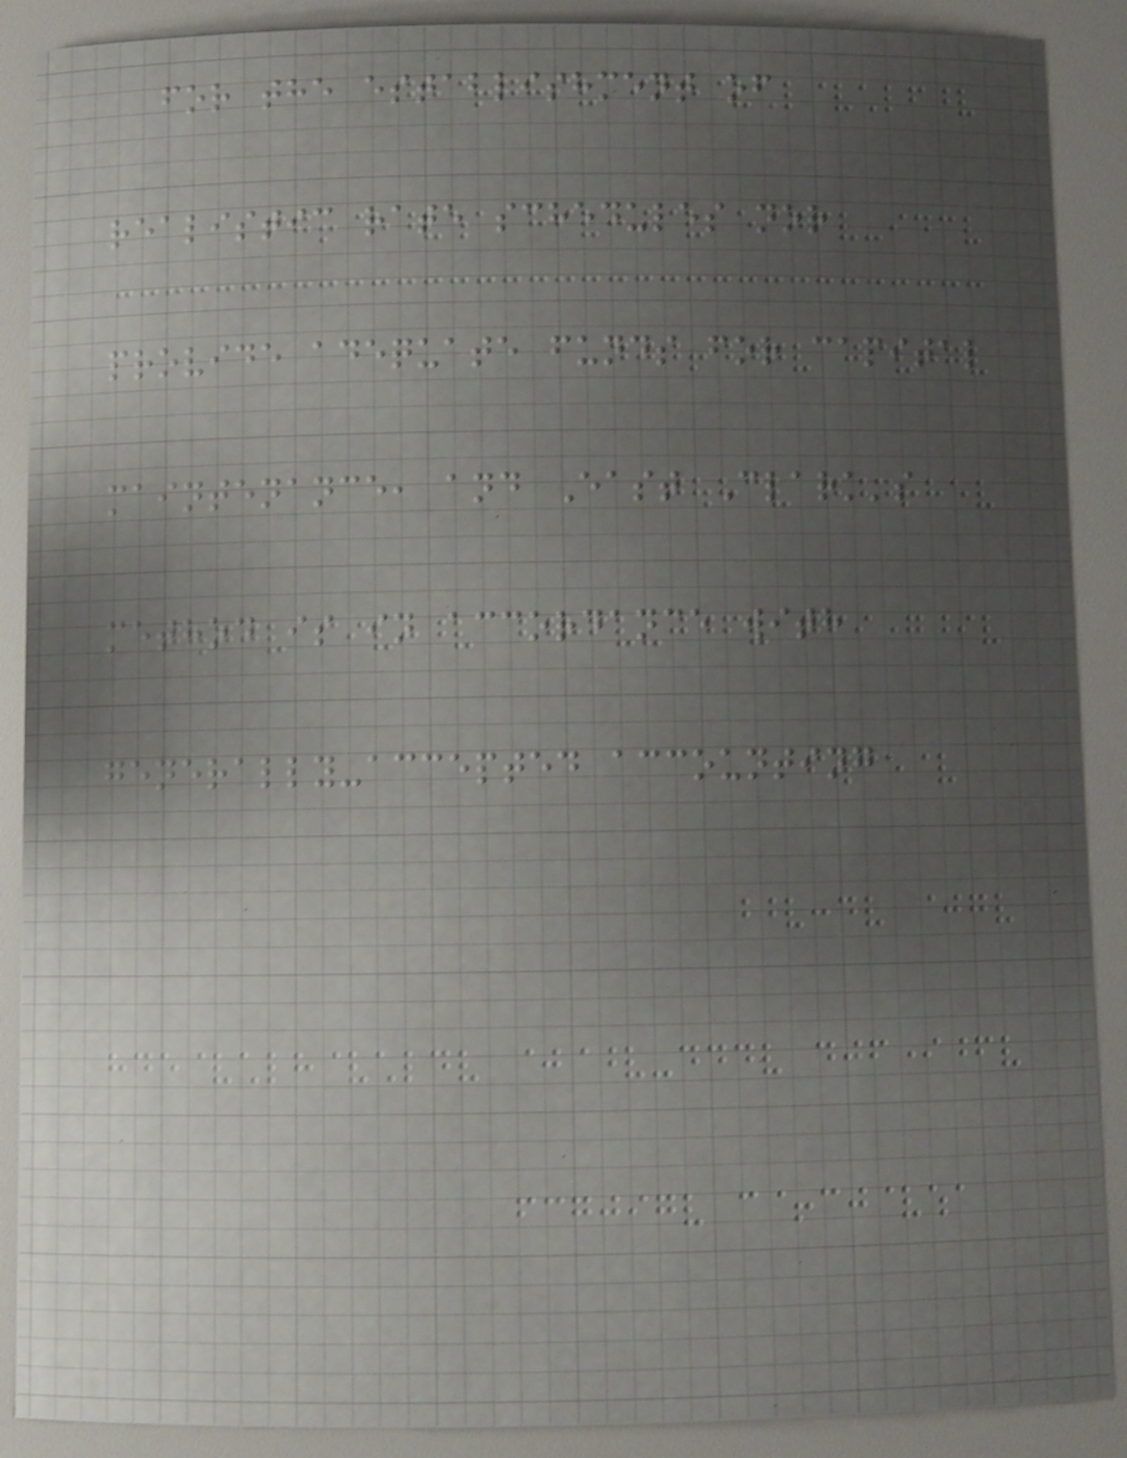for the establishment of
realistic rate schedules nor
provide adequate funds for capital
maintenance, and East Clark's
method is in accordance with
generally-accepted accounting
